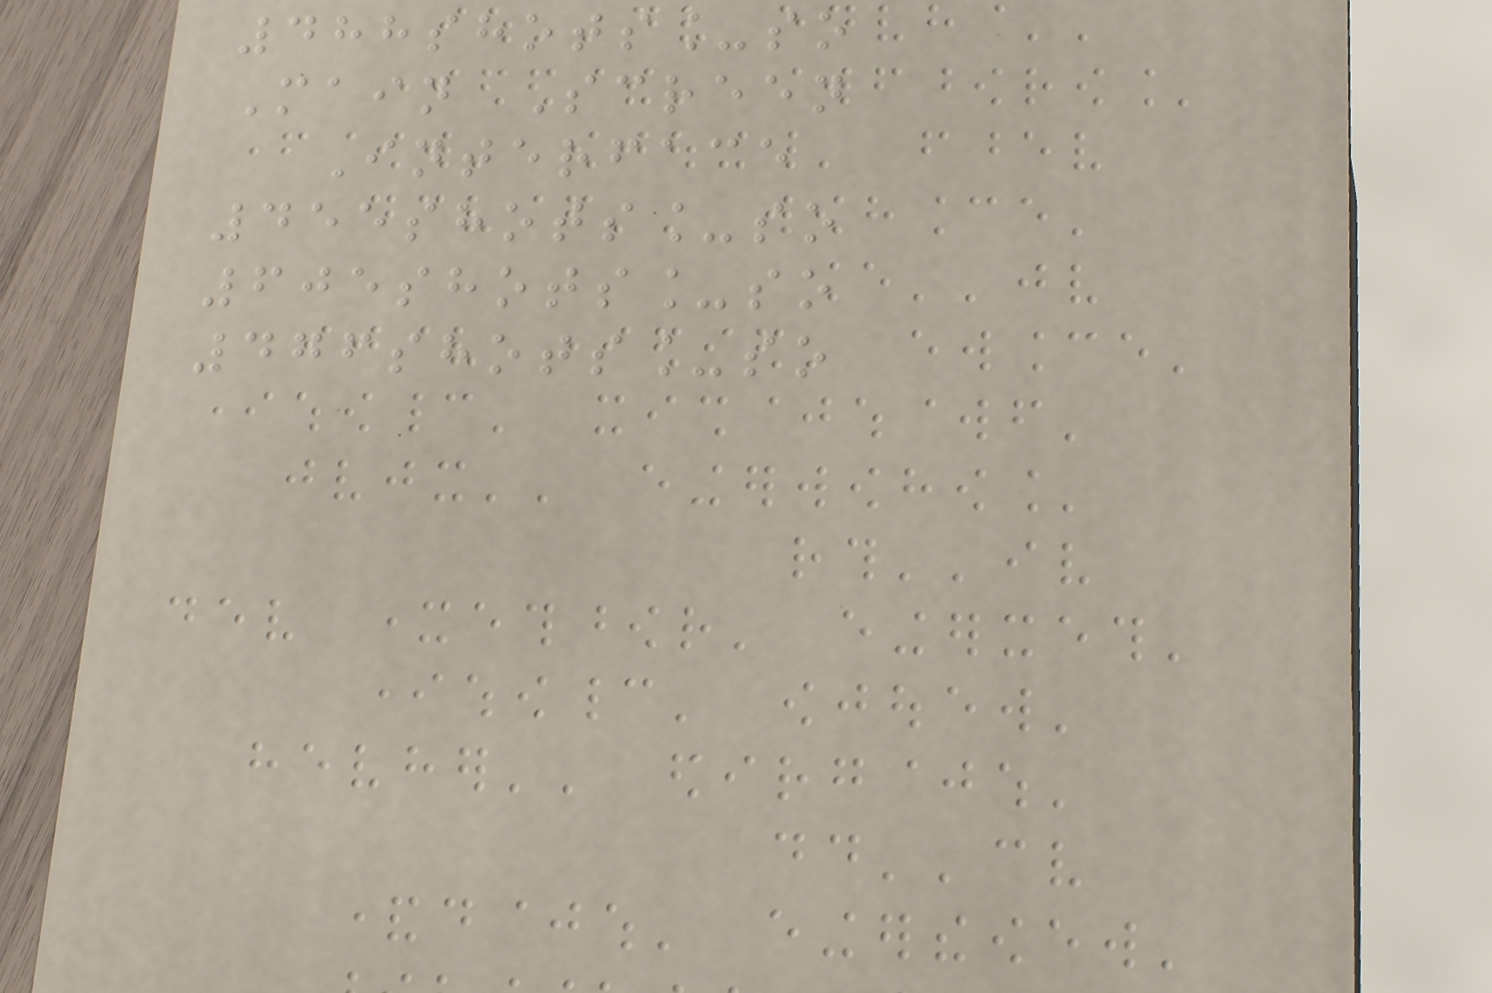488shots_so
Main Screen
Interface
455shots_so
605shots_so
476shots_so
